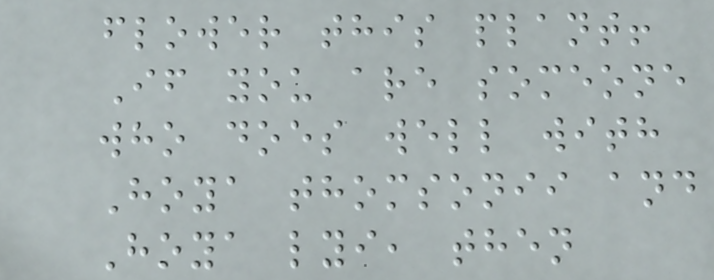flower this plant!
If you are someone
who does well with
Hoya thomsonii and
Hoya lyi, then
